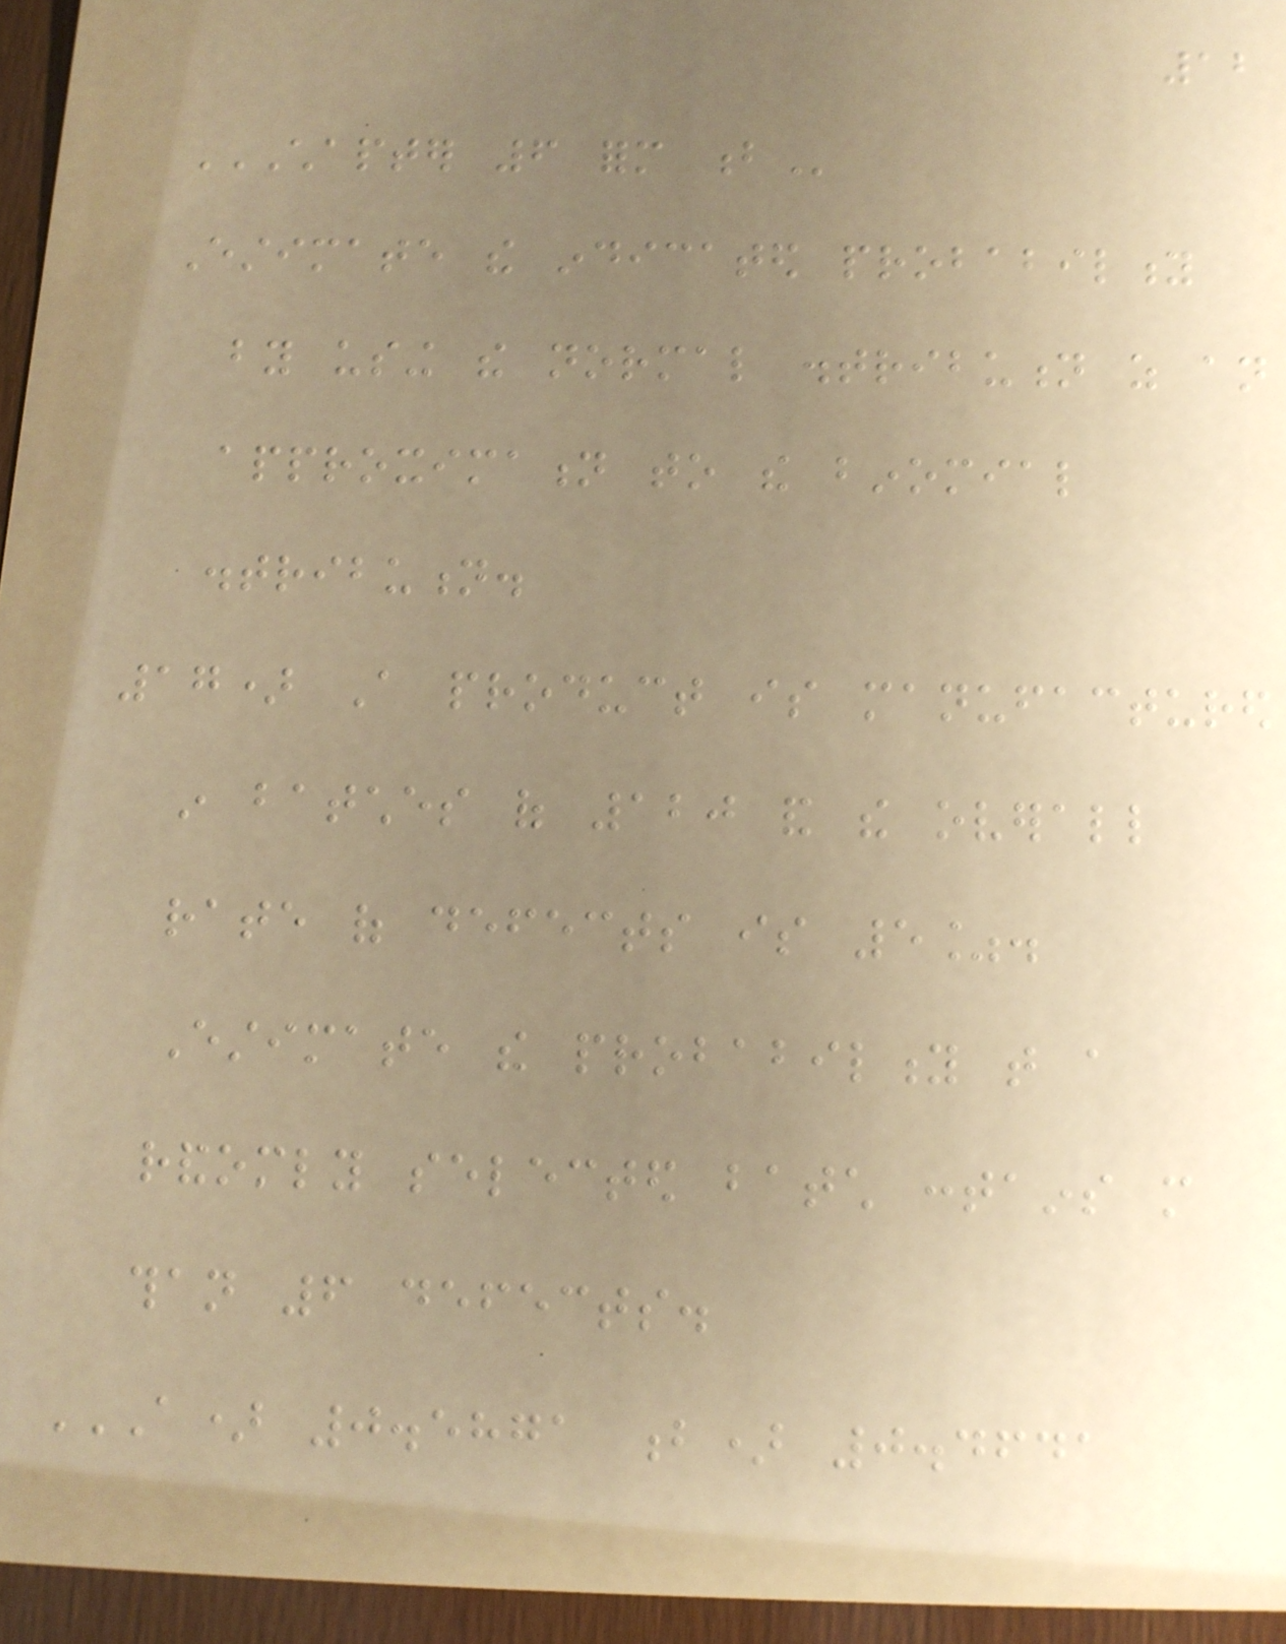12
CHAPTER 6 FORM B
Estimate the indicated probability
by using the normal distribution as an
approximation to the binomial
distribution.
17) A product is manufactured
in batches of 120 and the overall
rate of defects is 5%.
Estimate the probability that a
randomly selected batch contains more
than 6 defects.
A) 0.5871 B) 0.4641
